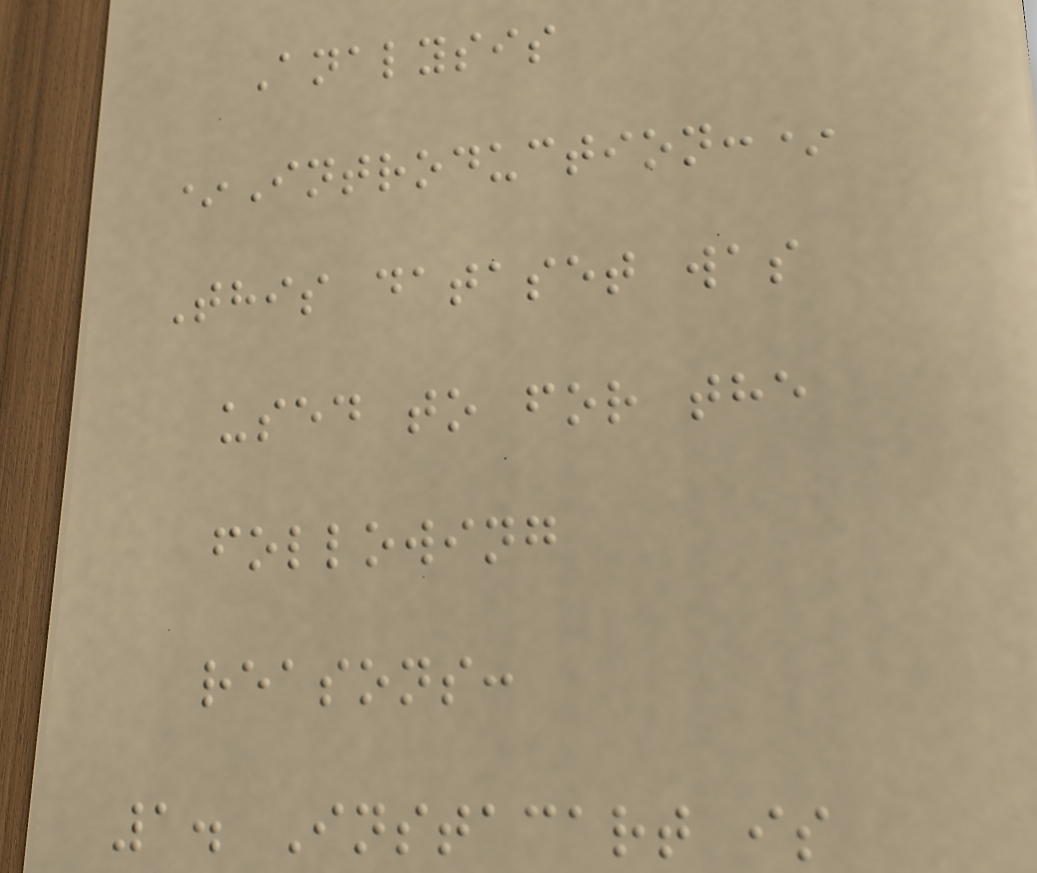Analysis
*Introduction:*
This dataset was
used to for the
following
reasons:
1. Instacart is
